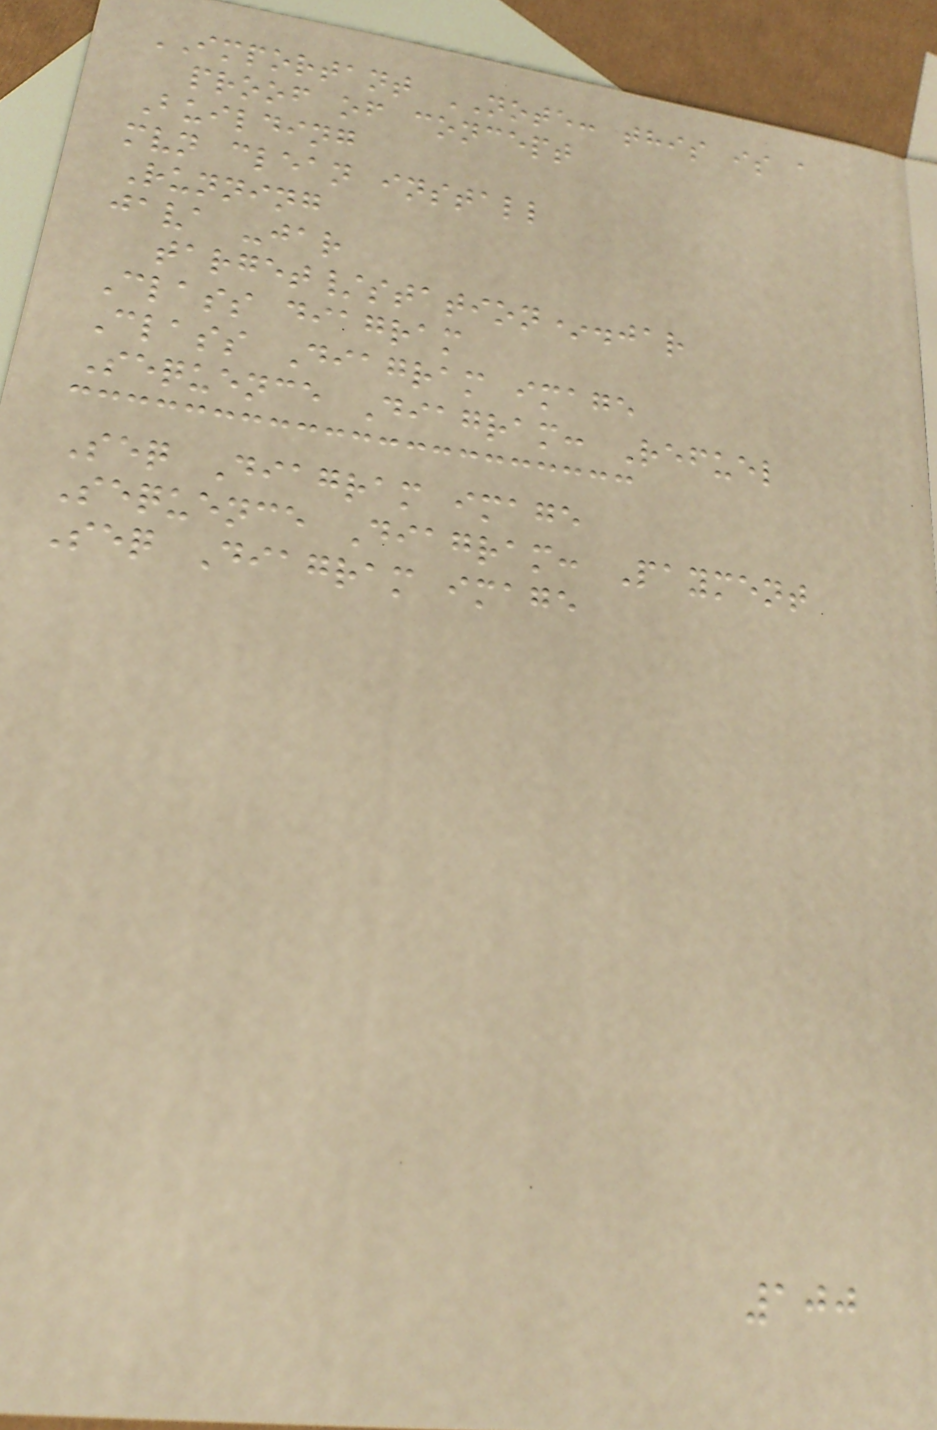IMPORTANT NOTE: this is a
proof of concept
Building
mvn clean install
Running
java -jar
target/station*.jar
Class diagram
Class Diagram image
Sequence Diagram: Refuel
Seq Diagram image
Sequence Diagram: Payment
Seq Diagram image
100
